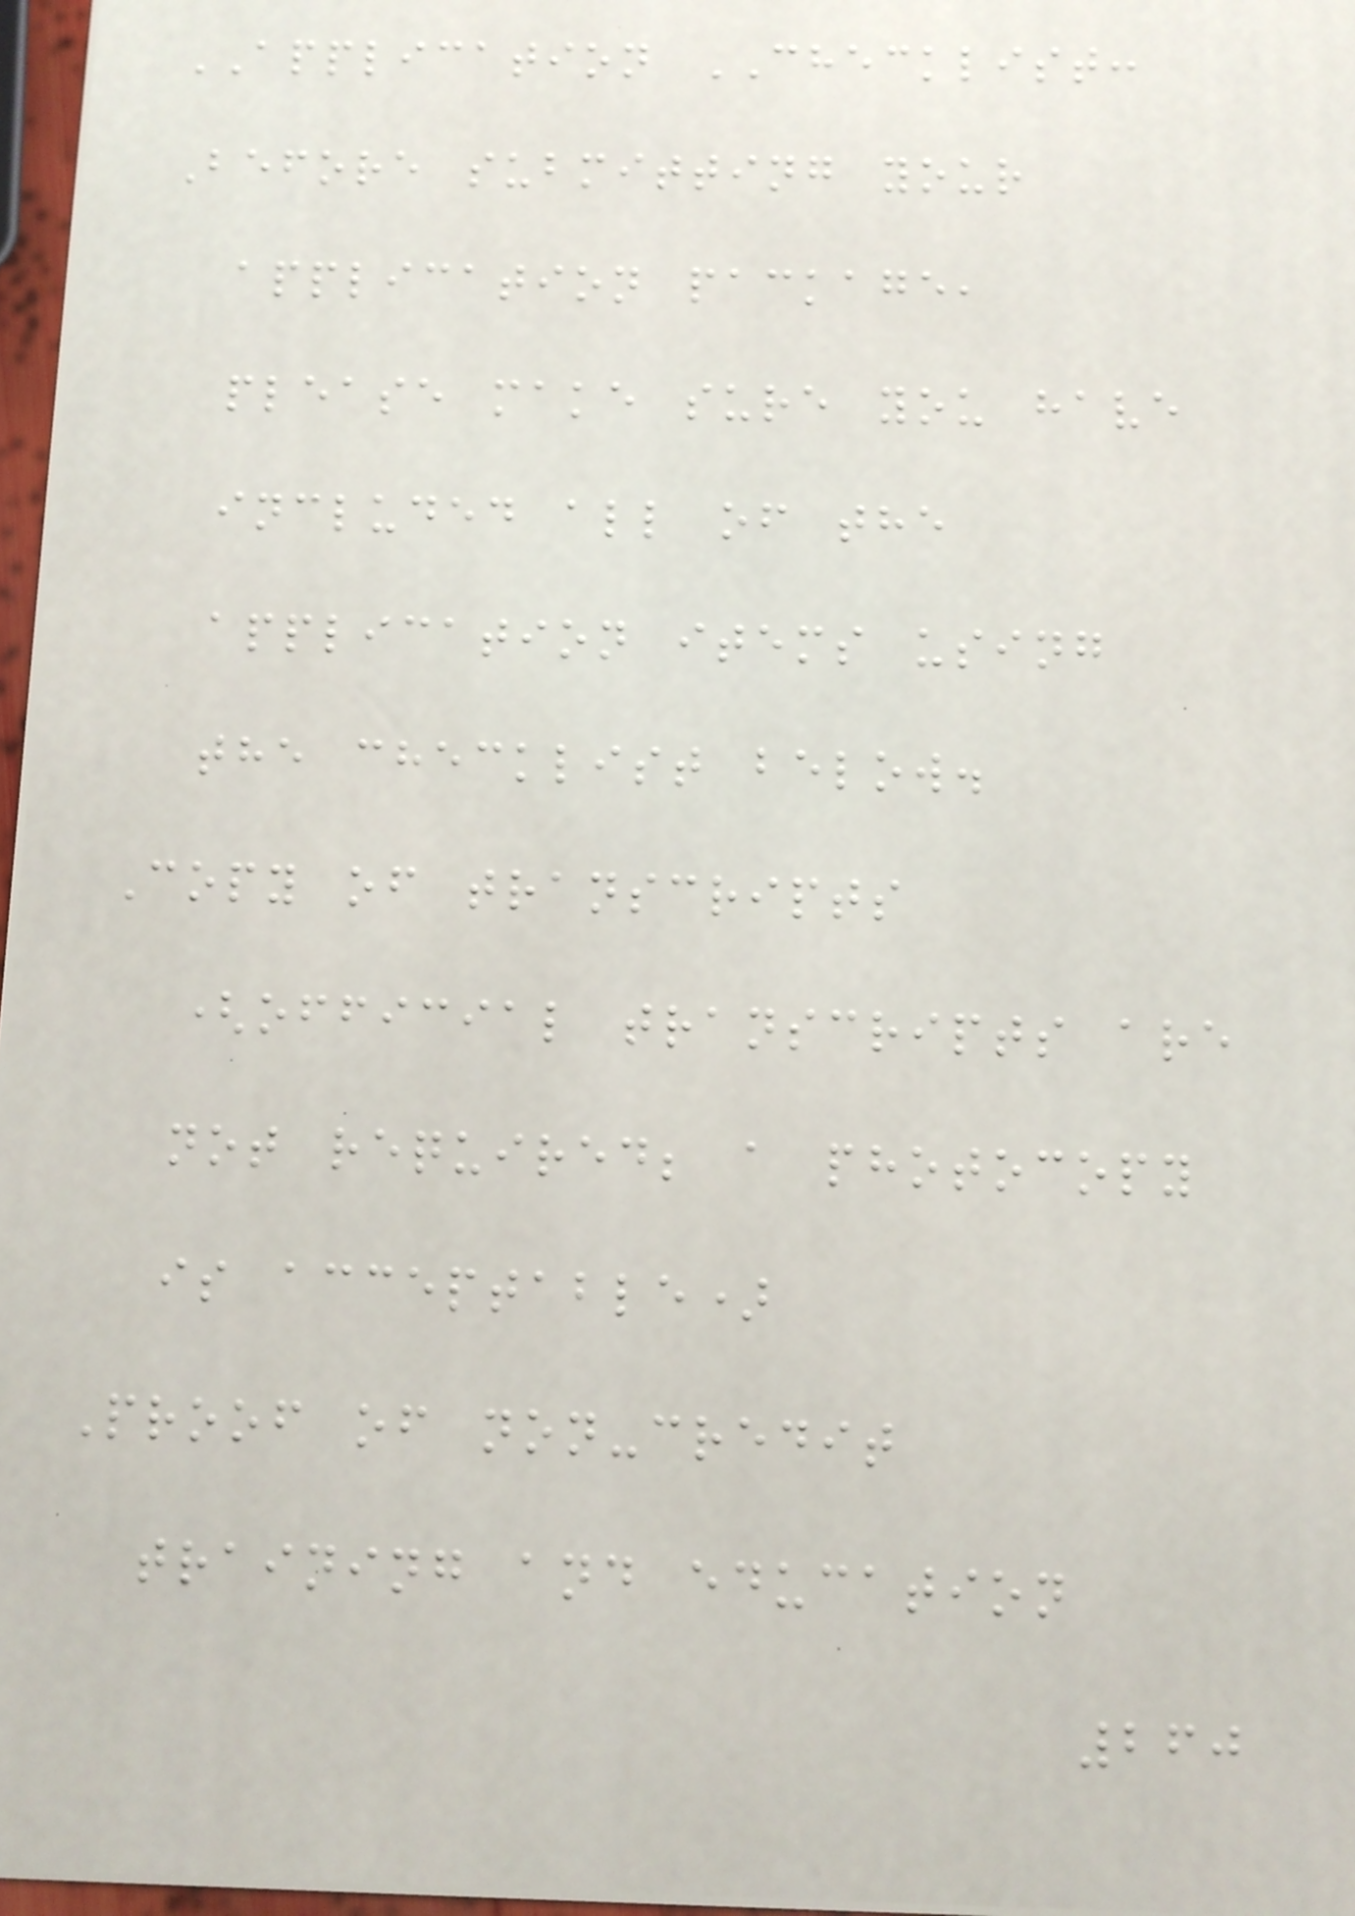APPLICATION CHECKLIST:
Before submitting your
application package,
please make sure you have
included all of the
application items using
the checklist below.
Copy of transcripts
(official transcripts are
not required; a photocopy
is acceptable)
Proof of non-credit
training and education
260
